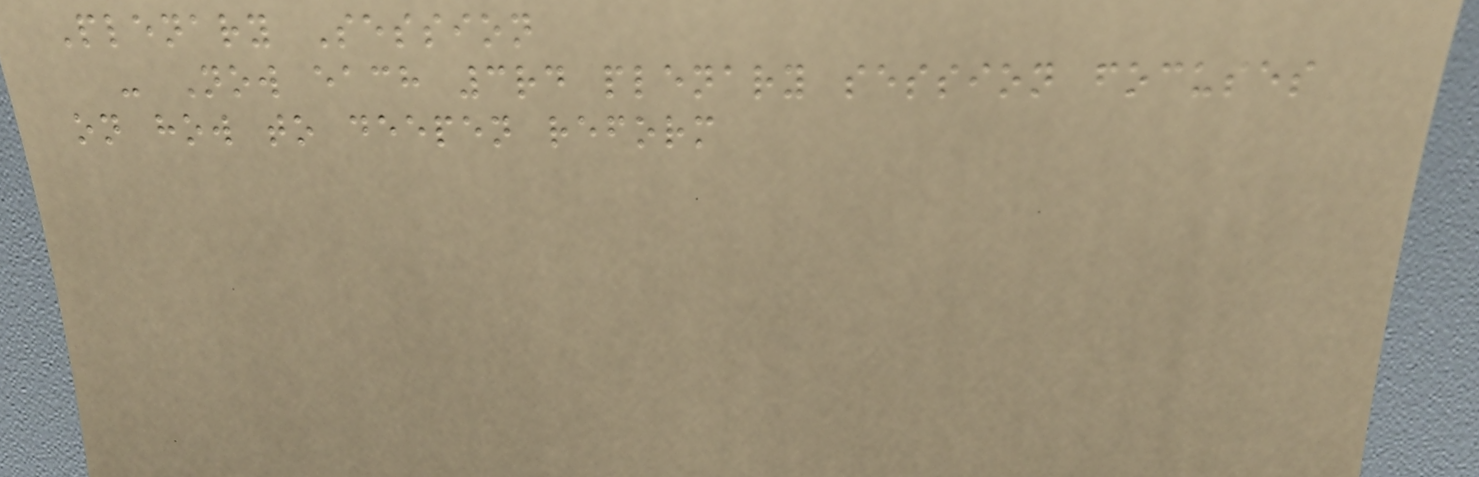Plenary Session
- Now each 3rd plenary session focuses
on how to deepen reform
